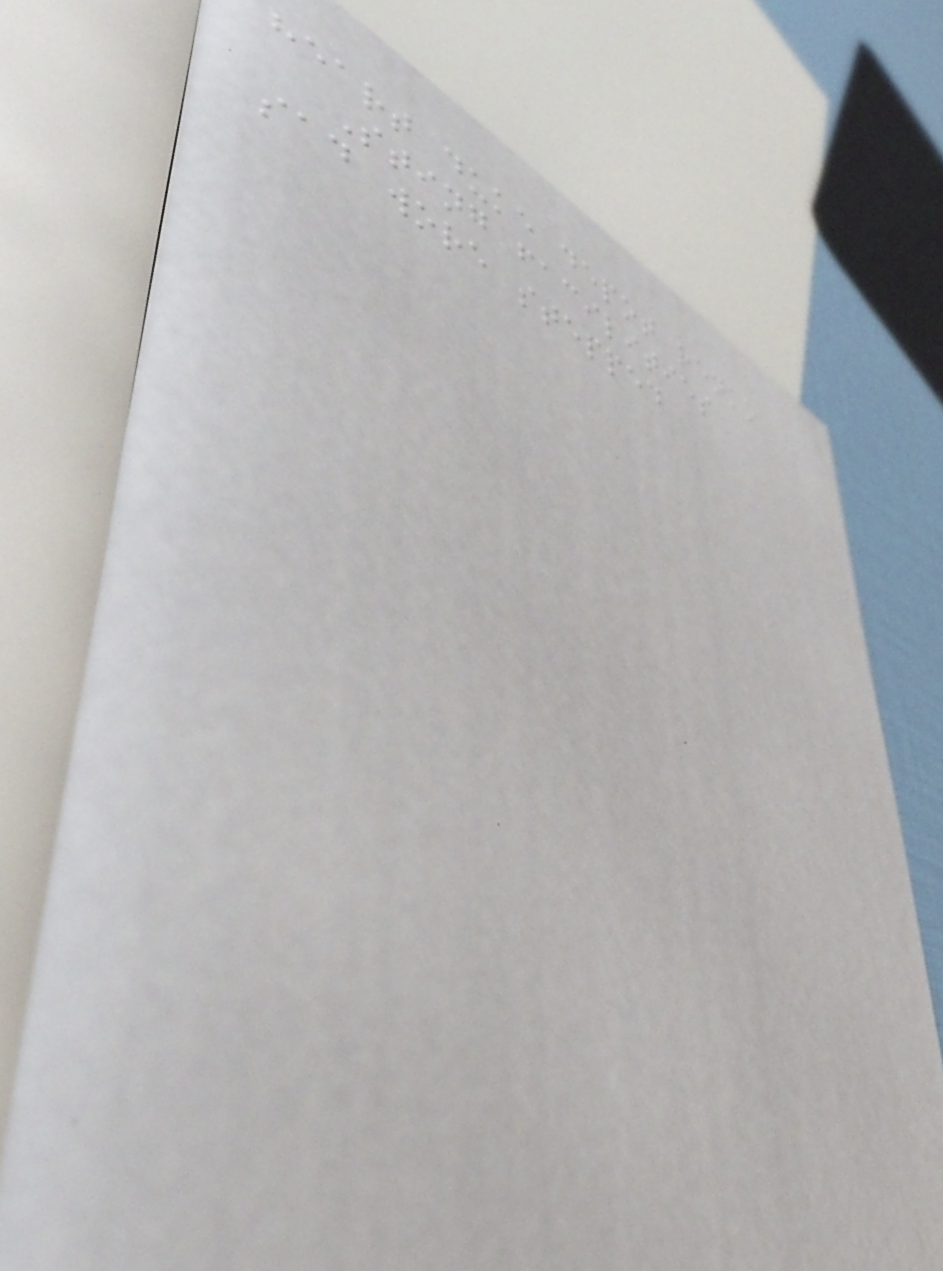heart duke depot renko
Sting facilities
sad wore stepped
